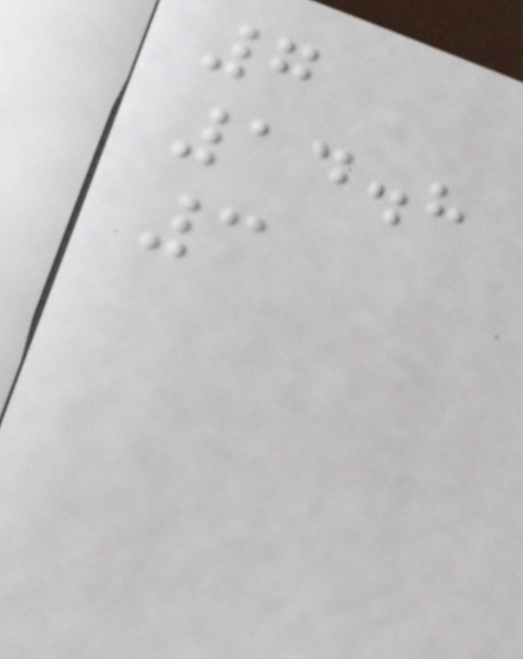7
14.8
3
